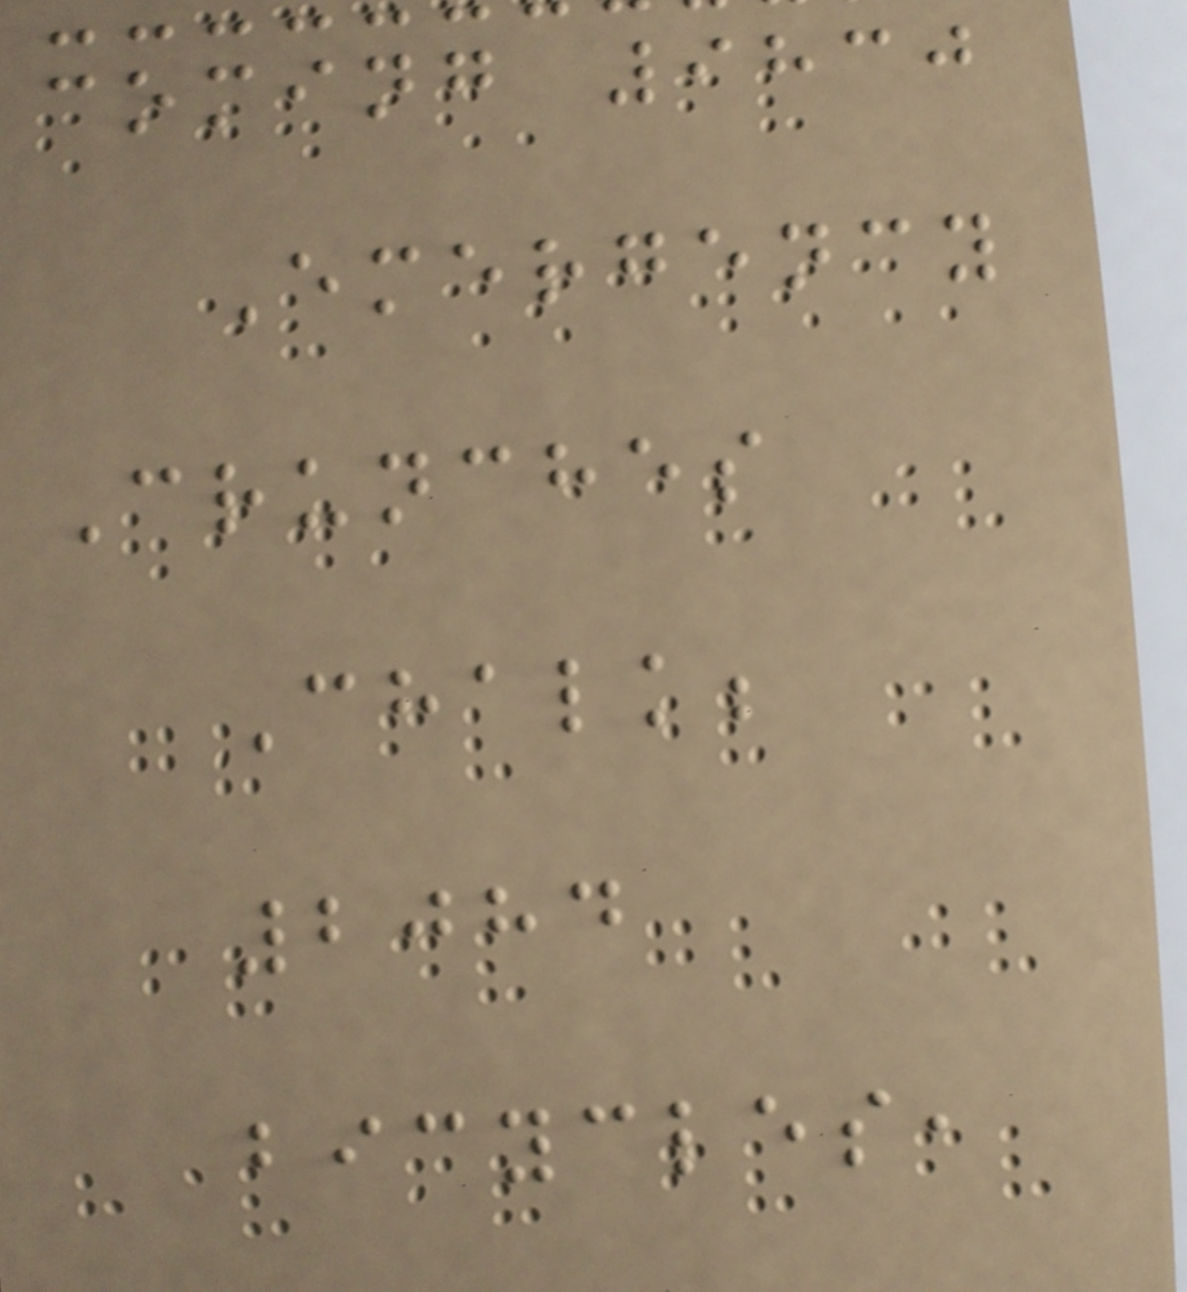coming 9830
Emergency
Crunches
Chalk;
2084
bicycles,
